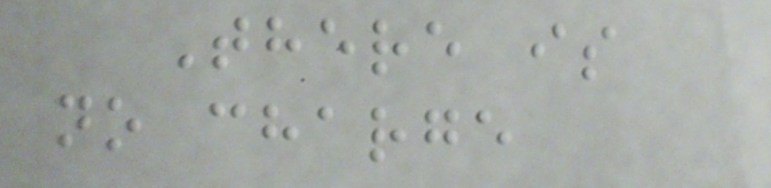There is
no charge
